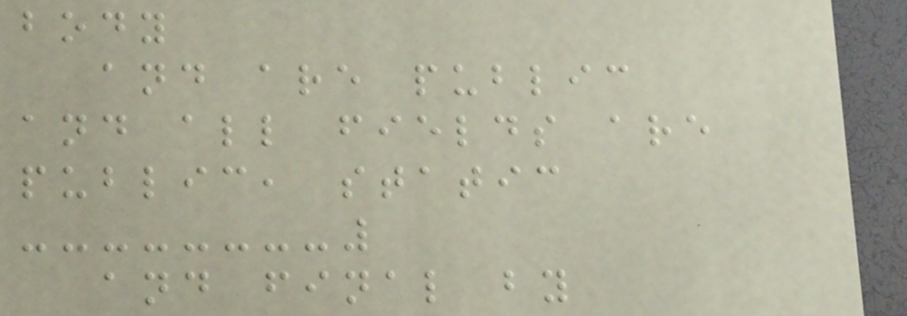body
and are public
and all fields are
public, static
and final by
